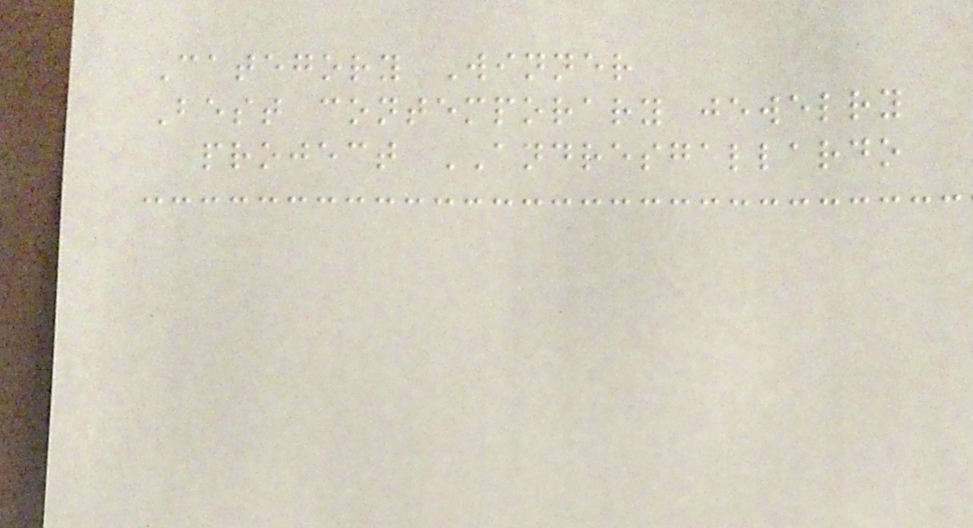Category Winner
Best contemporary jewelry
project ANDRESGALLARDO
